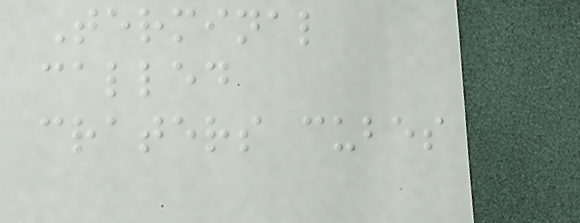Terminal
called
craters cubes
